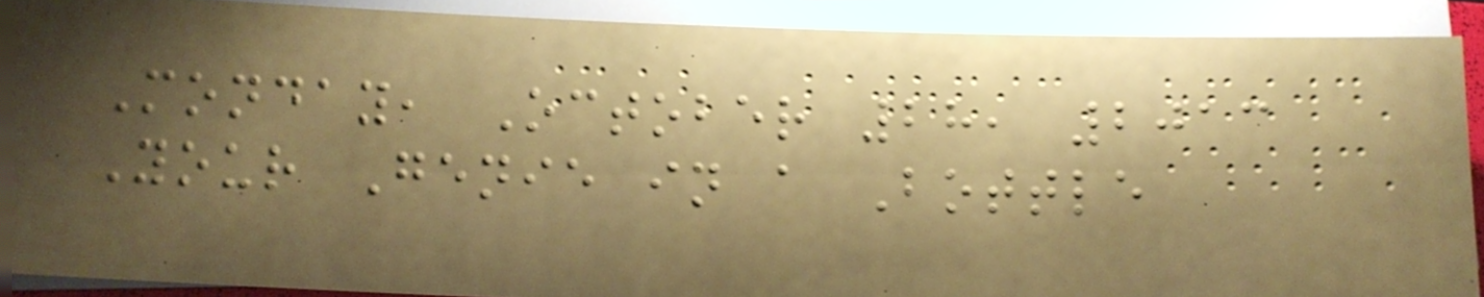Monday, October 28, 2013
Your Genie in a Bottle
